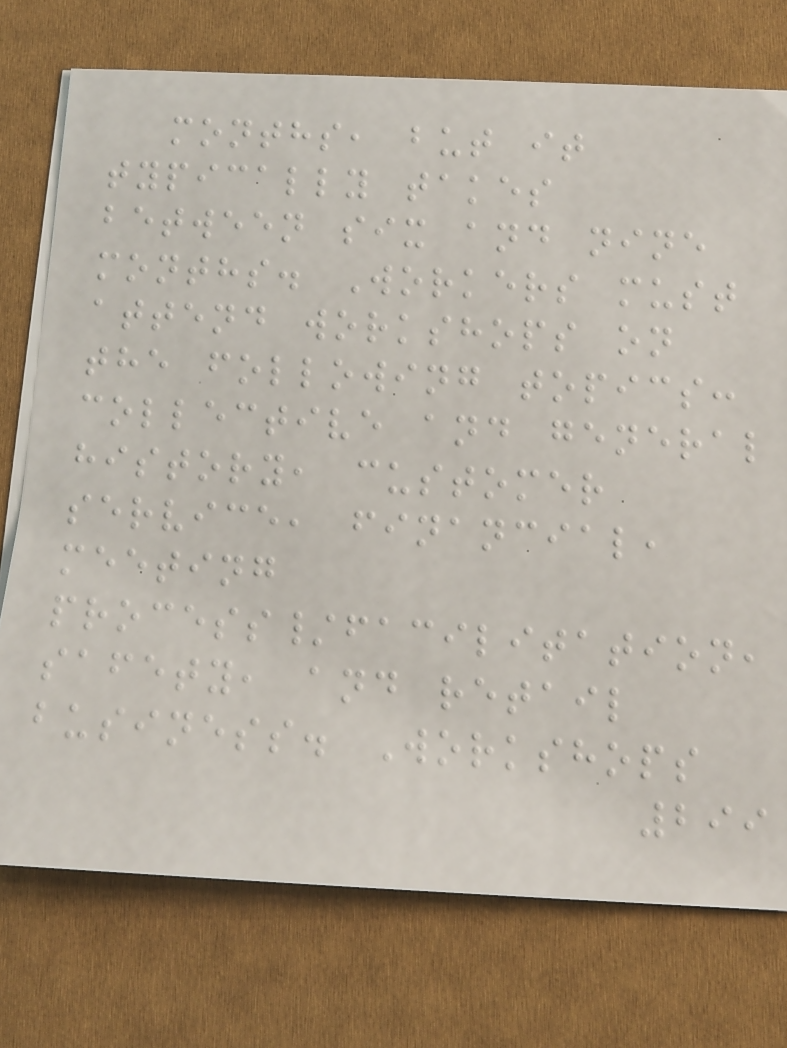months, but it
typically takes
between six and nine
months. Workers must
attend workshops on
the following topics:
collective and general
history, customer
service, financial,
meeting
process/facilitation,
safety, and retail
business. Workshops
299
